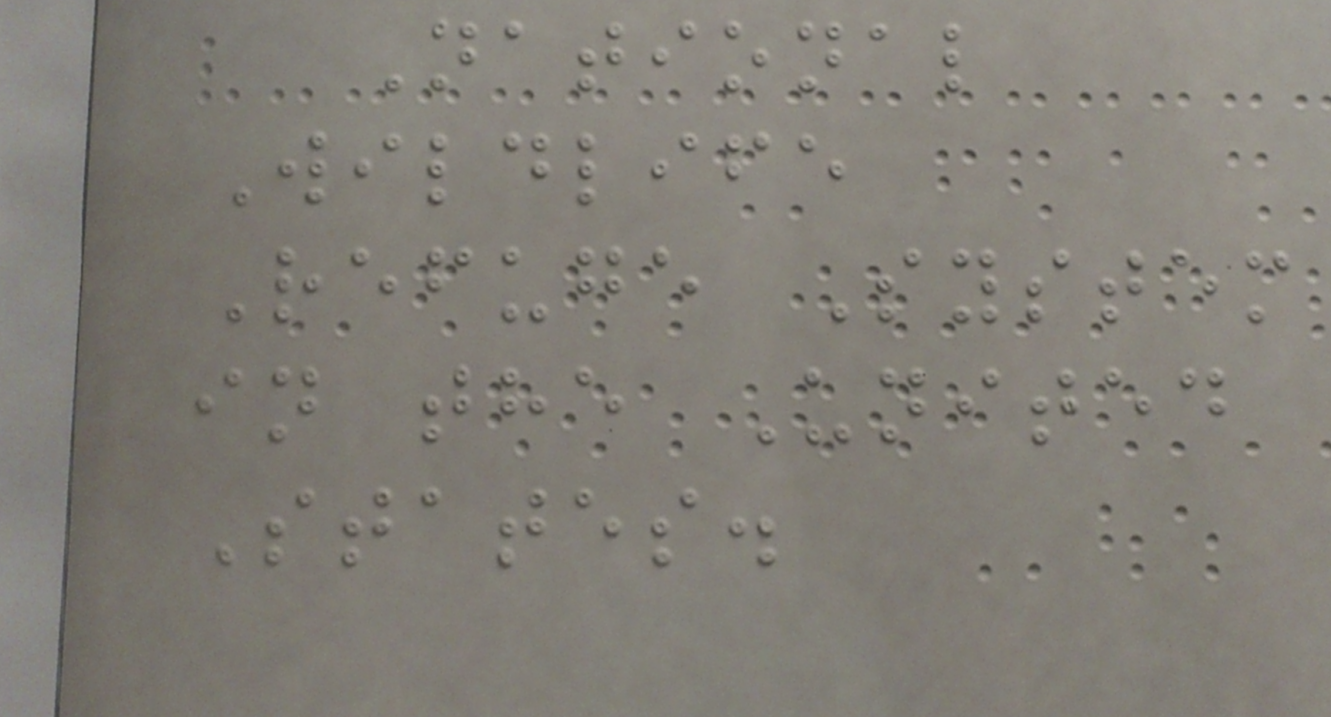National
Wildlife
Refuge System
in the United
States.
